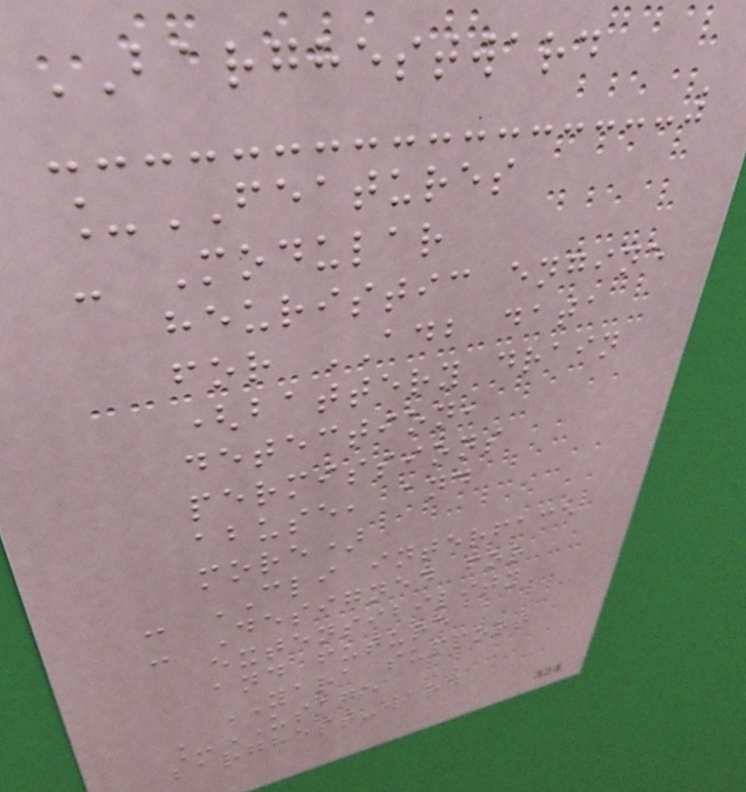BARGHESTWARD
_FEATURES
- Modular
heuristic engine
for ADB data
(battery drain
detection,
permissions
abuse, and
more)
- CLI interface
- Designed for
extensibility
and future
YARA support
_USAGE
barghest-ward
